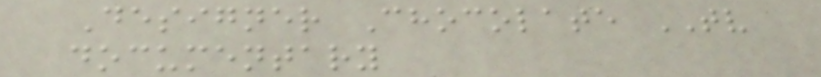Designer Chocolate TV
documentary
